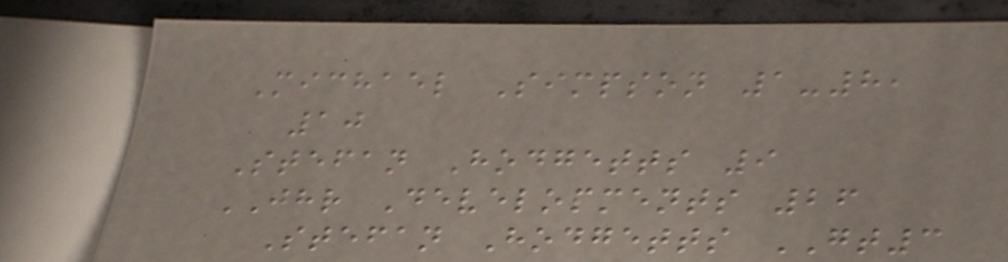Michael Simpson 1-8,
10
Stefan Hodgetts 9
JHR Developments 26
Stefan Hodgetts GT3
